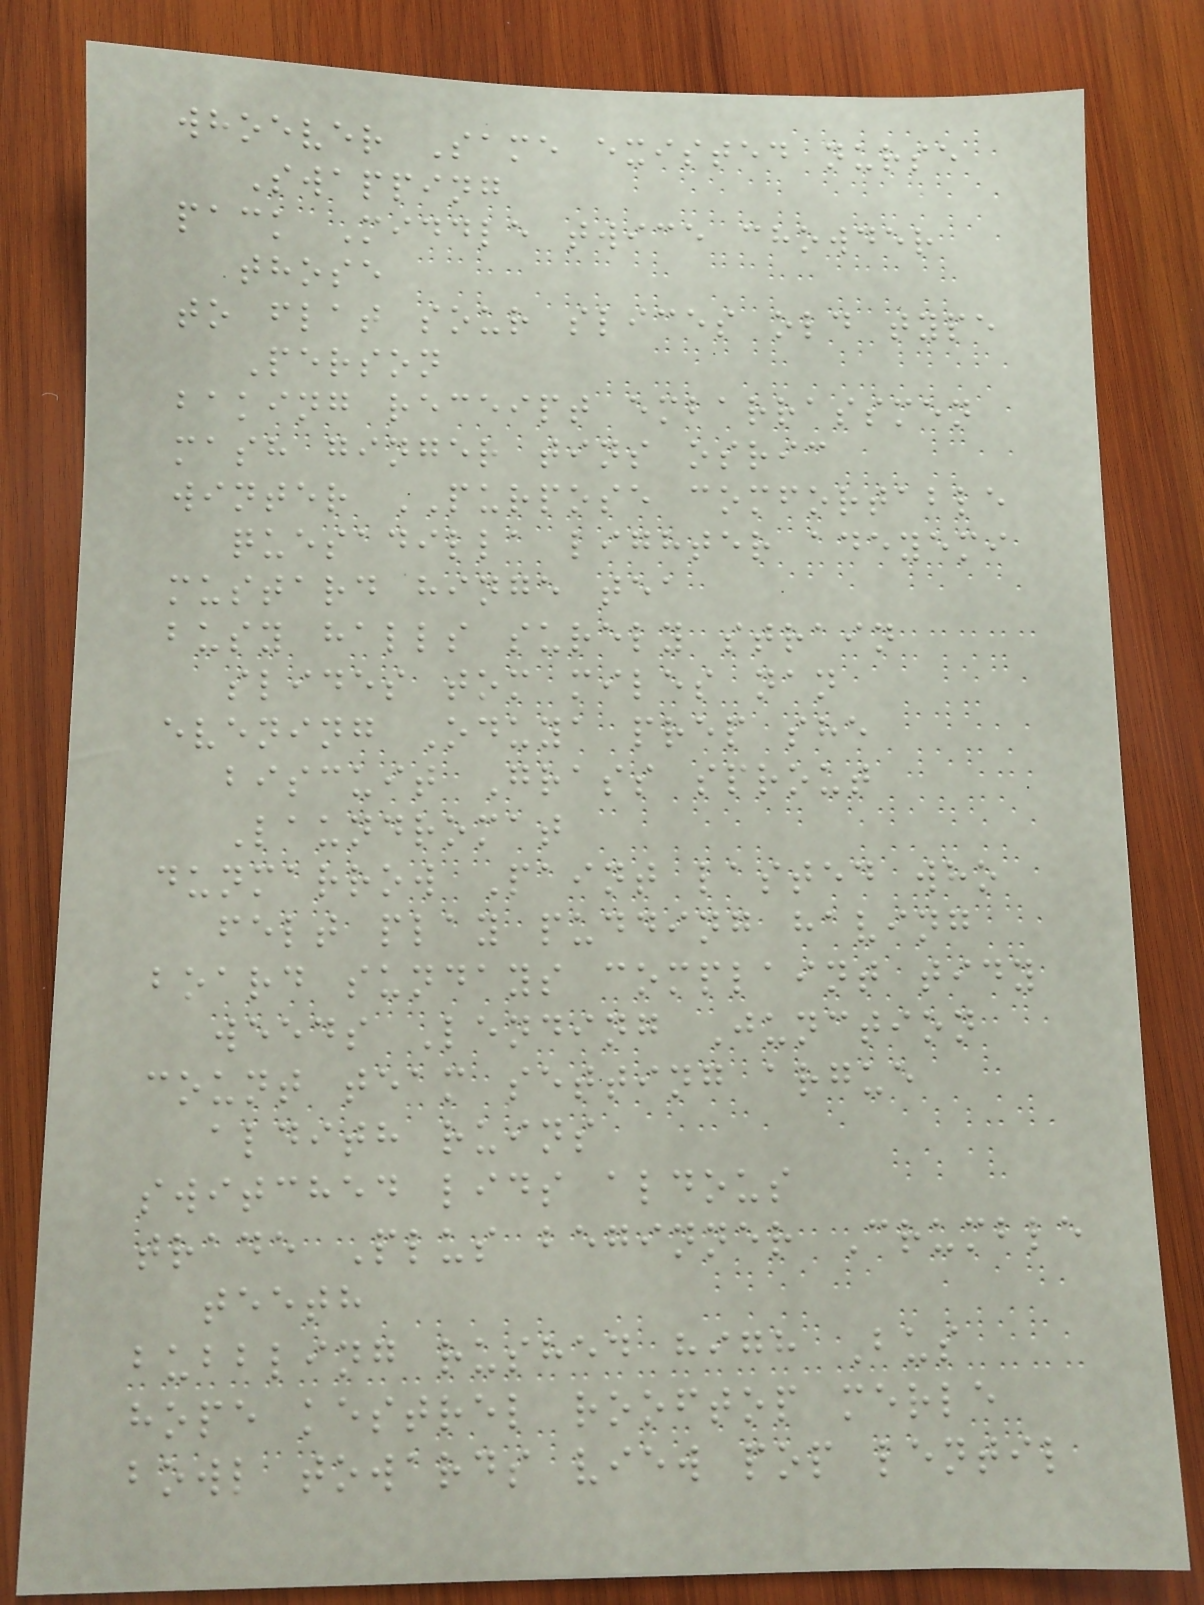whoever Same existed nurse
Swapping
pack Middle twice chowder
those
to flat sour slices old type
Person
baking receipt embarrassmen
mash ginger tins osric
winter PURPOSE comfortable
quesadilla lighter adeyemi
mustard hinge tea
busy halls surely strain
slides tom miles nan
evening Oduya prep she
biscuit Grass sprout
Laundromat
dunmarrow Paint lasted who
felt play pudding having
board sundays complaint tidy
weeds Lending Junction
count team setting argue
aldith ruins
switched lids aldous
trade Plus beginner Crumble
teeth
bubbling rushed high Bus
hope kestrel rooftop merle
bowl towards view pop lentil
